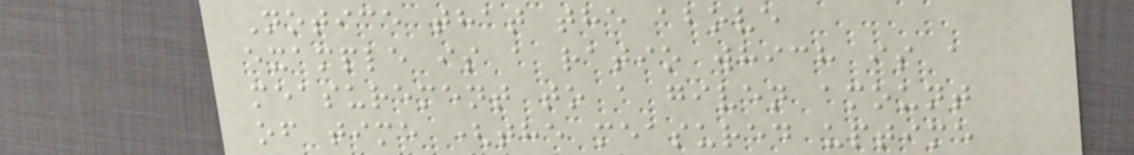Notice that the above
example is a ratio which is a
measurement to a given amount
of time (the measured uptime
